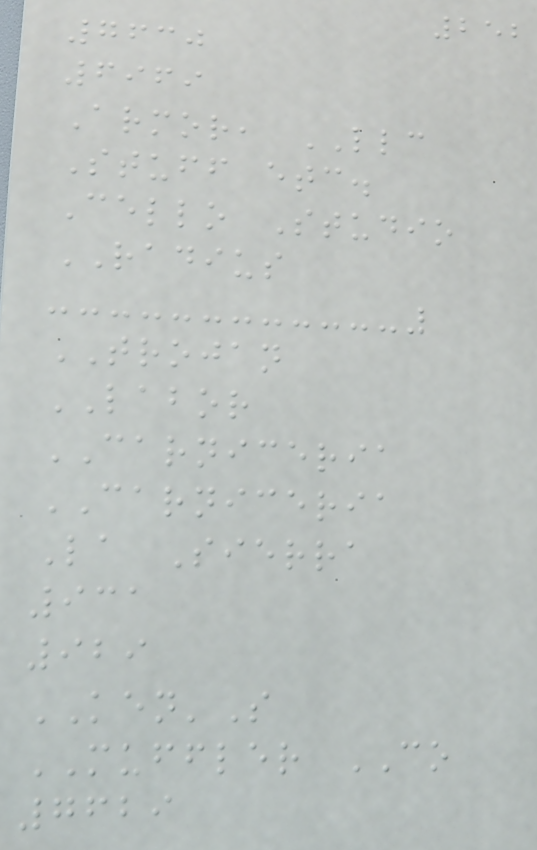252
7630
6969
Armor, LLC
Stuff etc.
Cello Studio
RADIUS
TROJAN
LABOR
CARNICERIA
CARNICERIA
La Sierra
931
929
KEN'S
MUFFLER CO
7629
